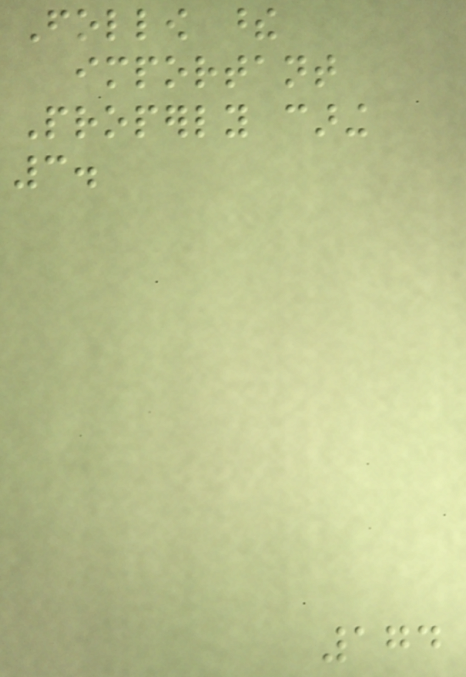Follow these
important
Properly caring
3.
174
